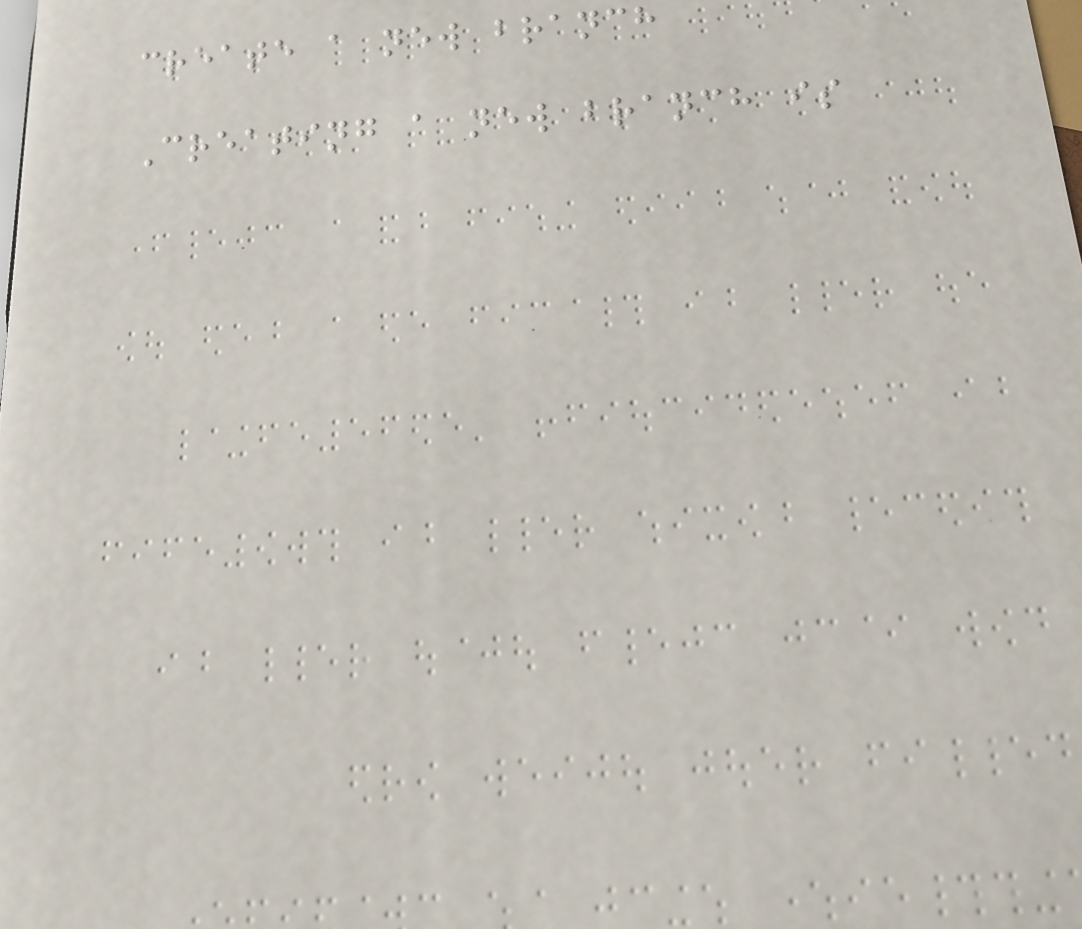create a new branch
Creating a new branch is
